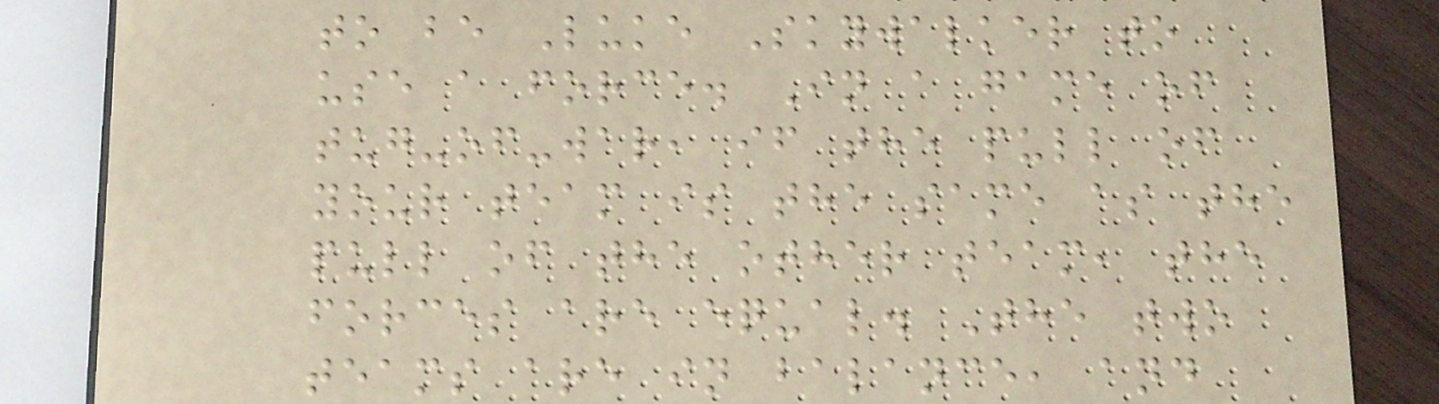to be Luke Skywalker to
use a force. In a game of
tug-of-war, if the pull of
your team is the same as the
pull of the other team, the
forces are equal. The two
teams are in balance, and
